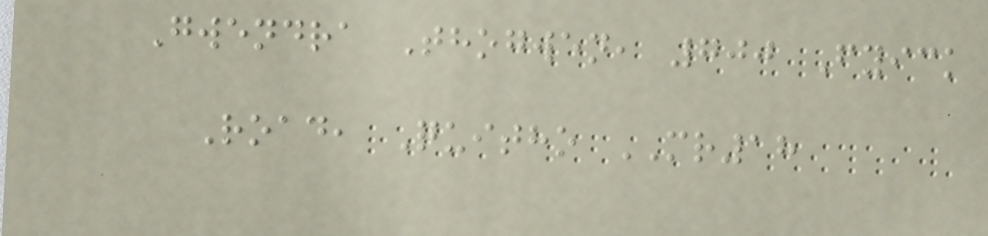Gwendra Thogwen, 700 Fyick
Road, Quitho MR18
